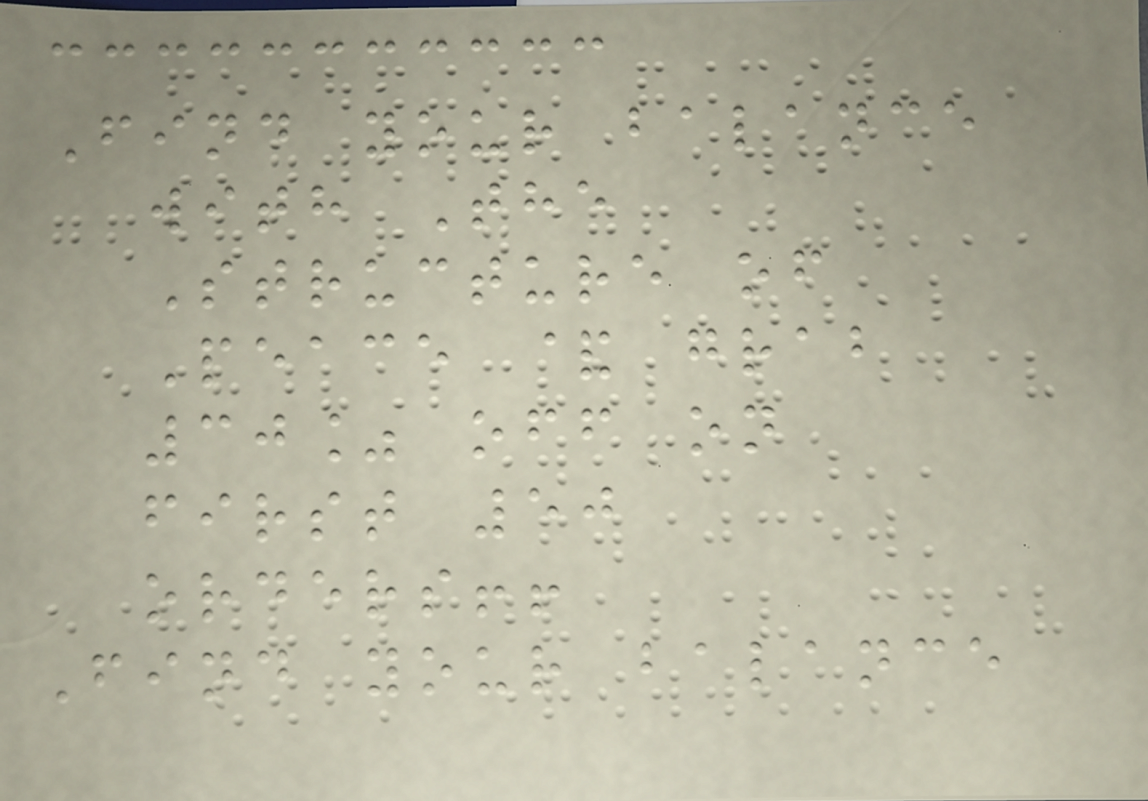Find your balance
with The
Structure of
Peace & grab
30% off on
first 50
orders!!
Find your balance
